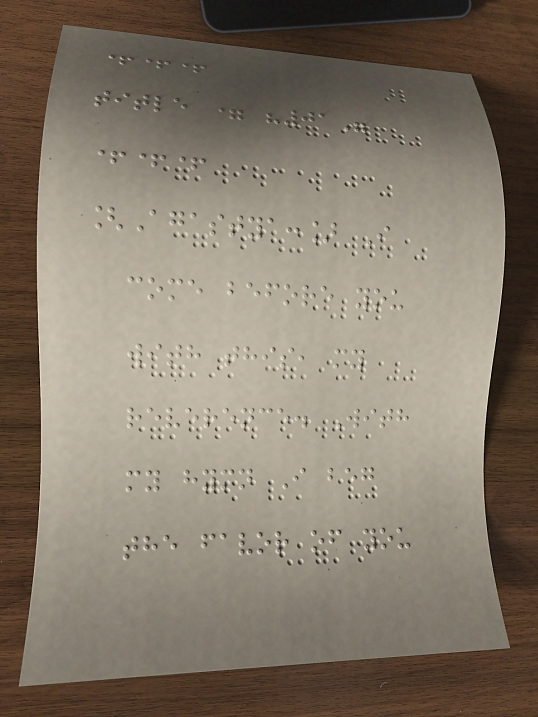+++
title = "01"
+++
[Agastya:] I
come before you
with this, my
reverence. With
my hymn I beg
the favor of you
